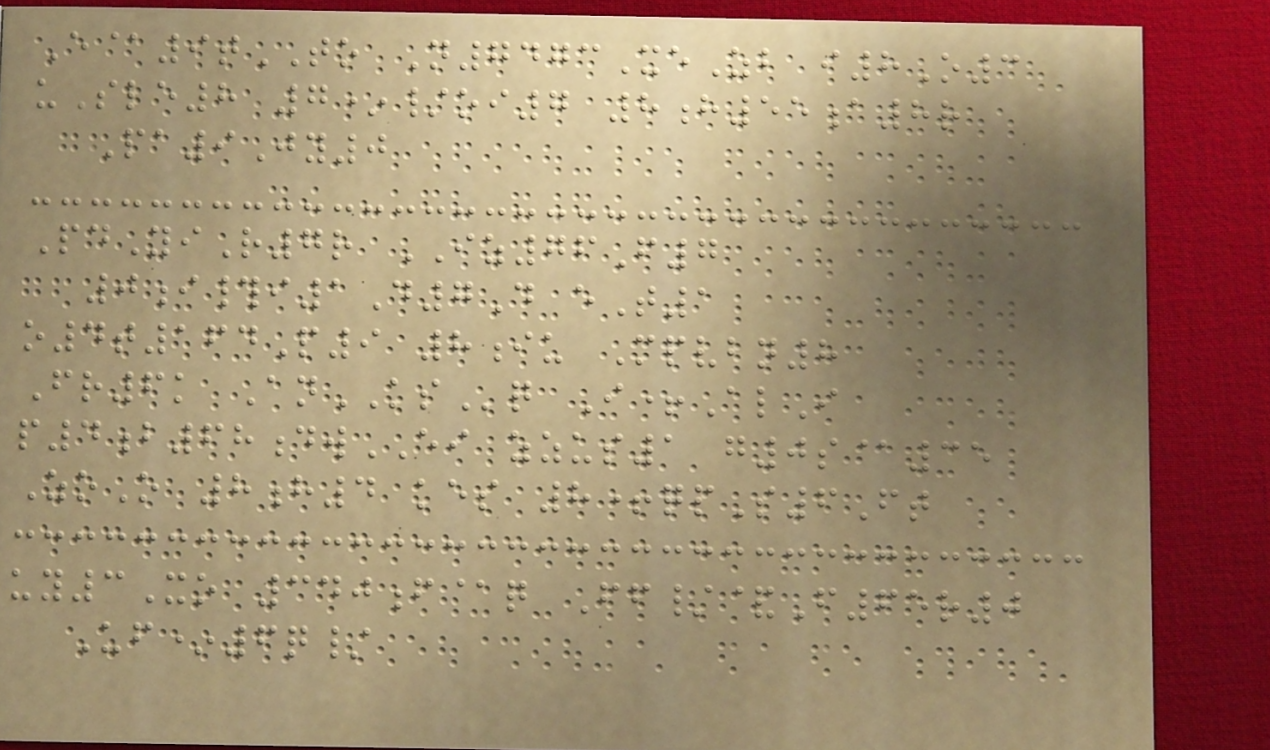E@9tTO N7473XeZb i8O3
uSle8 7*/oi7 8h55a8r
Pa9Jy0
PdYiR7r IZ76F7
0i#i1D7D eT1
o4t164P9 8iu Mpvbn8
Fr6k AnKSq I+AlI
p4b68dwEI zzus1 g0s@35
ZoO 8h4 kes 8+qpS6Ft
uy3Xo 340f@q Ff/&F65r0
Uf*6q/
